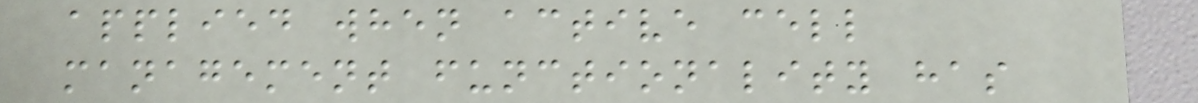applied when active cell
management functionality has
